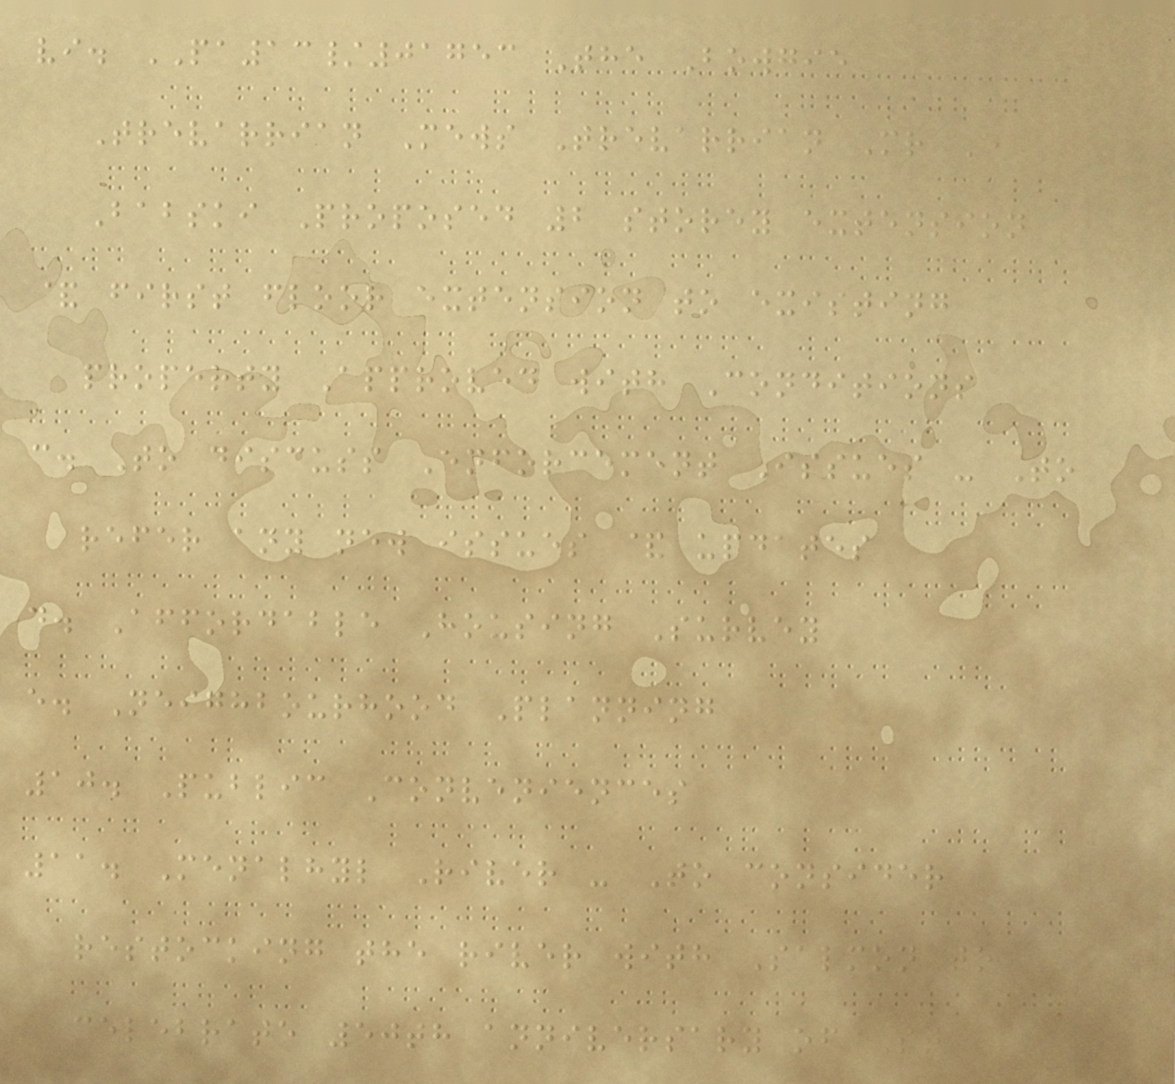vi. PA13/01753 The Bowgie
Trevarrian Mews Trevarrian Mr E
Babski Proposed 2 storey extension
& first floor extension to existing
property Approved with Conditions
c. To discuss Enforcement Issues - To
refer any new issues & updates
d. Affordable Housing Survey
e. Neighbourhood Planning
10. Public Conveniences
11. Menalhyl River - To consider
restocking the river with Salmon to
celebrate 50th anniversary of St
